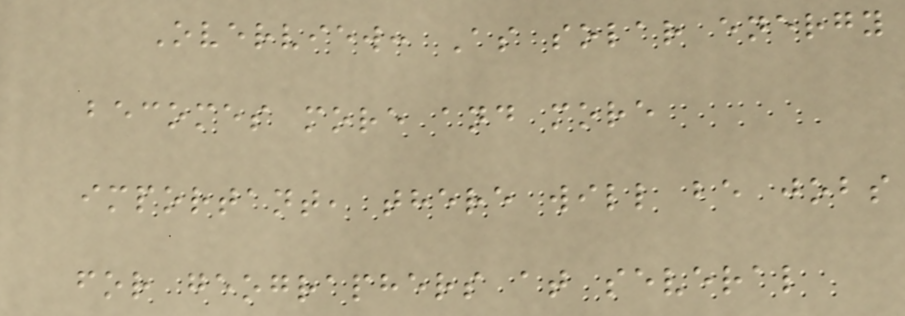Overview: As solar energy
becomes more and more
important, there will be jobs
for geographers at several
